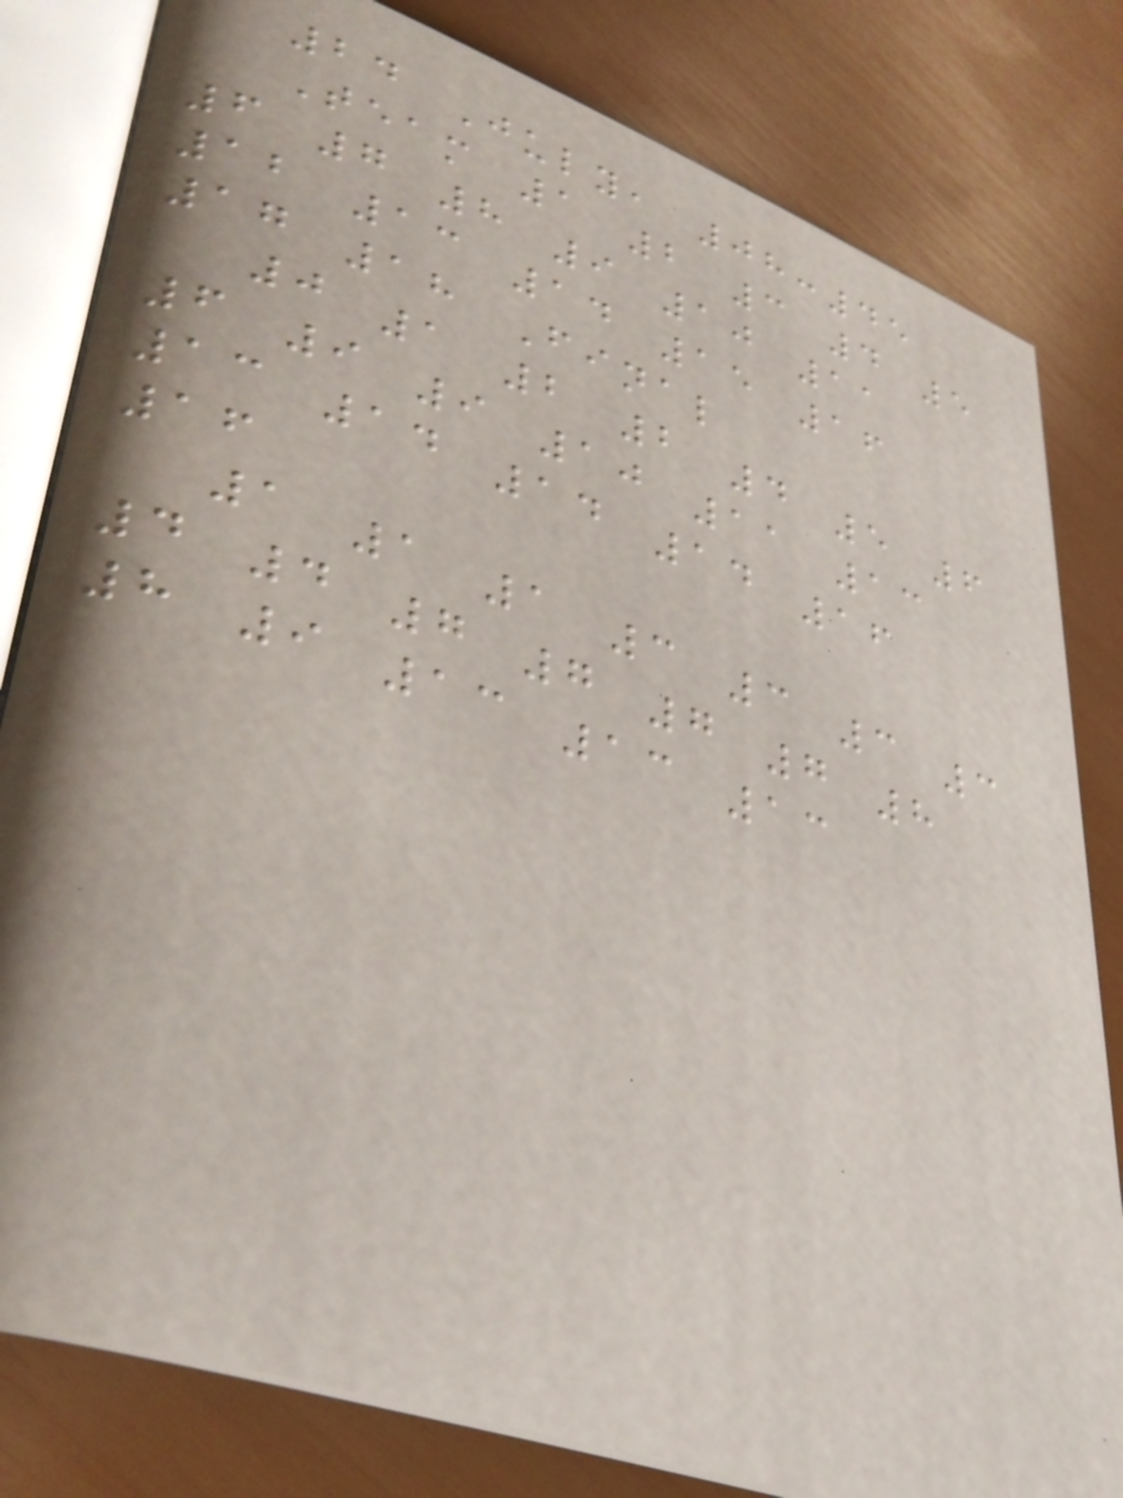24 July, 08:45
Team 1 2 3 4 5
6 7 8 9 10 11
12 13 14 15 16
17 18 Final
0 1 2 2 4 5 6
6 9 9 10 11 13
13 14 14 14 16
16
1 1 1 3 3 3 3
4 4 7 7 7 7 8
8 9 13 13 13
